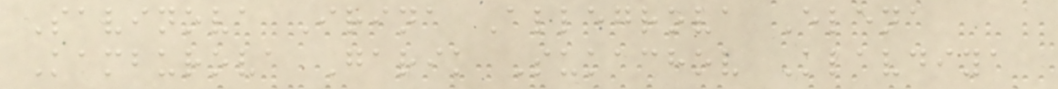Savinova Irina Allegrova Elena
Kamburova Garik Sukachov Klavdiya
